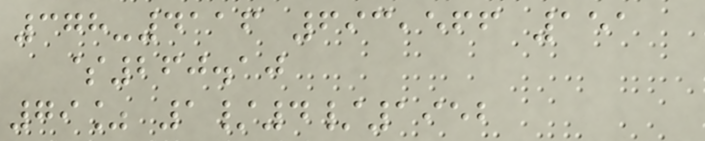378-4116 693,566 151
$260.10
79% 1/4/1952
